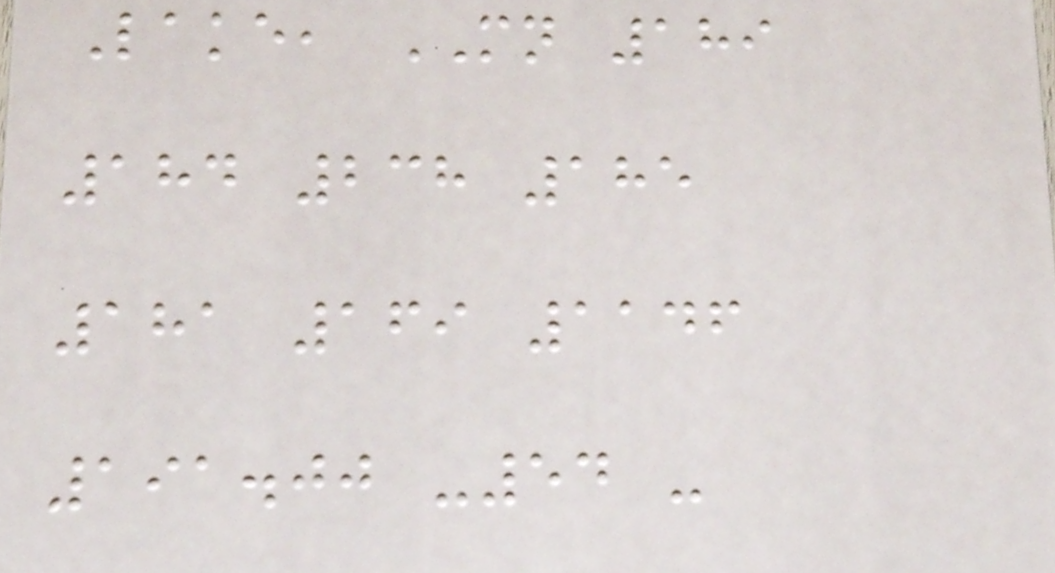Lake, MN 189
184 238 185
181 169 1146
191.00 -54 -
